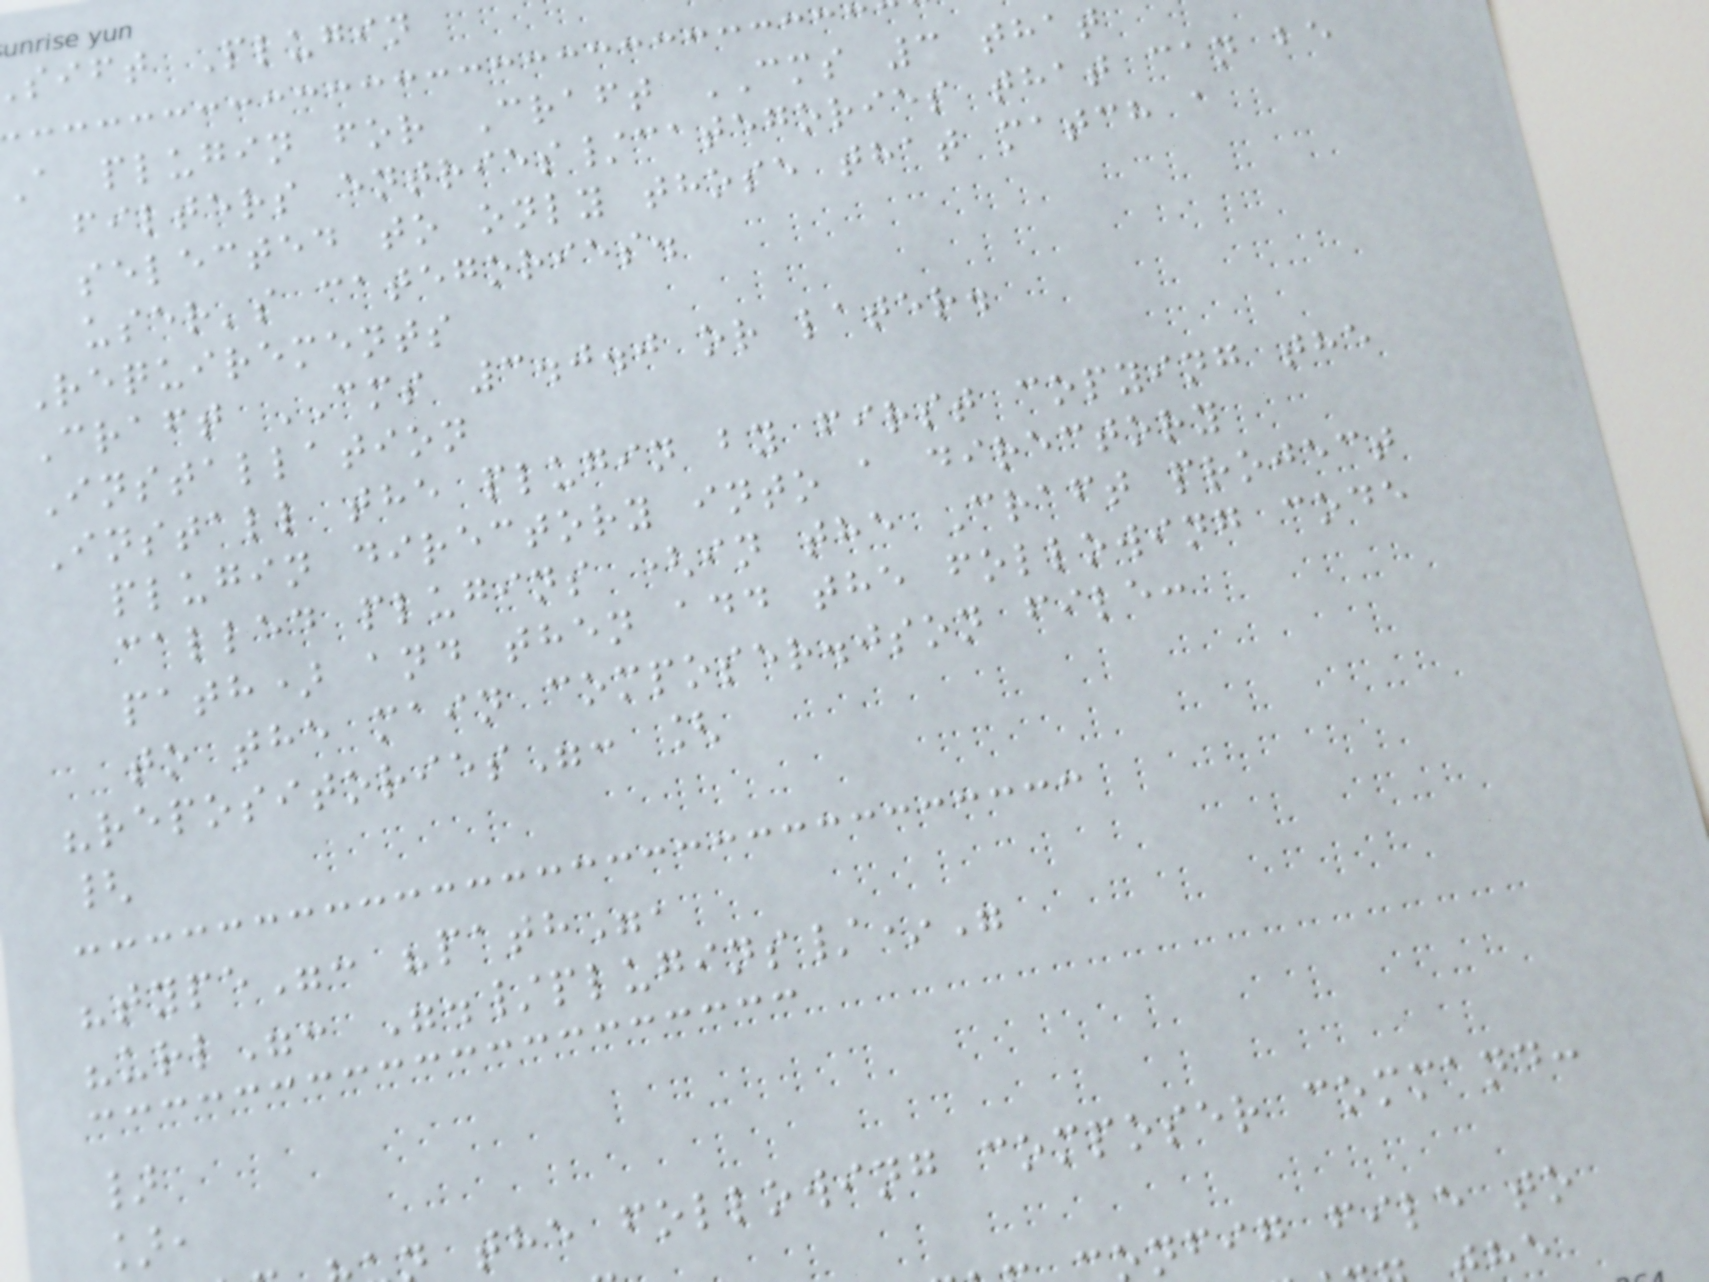sift Plugin
a plugin for Craft CMS 3 that
filters entries/categories that can be
selected to only those that match a
user's categories.
Requirements
Craft CMS 3.0.0 or later.
Installation
Install the plugin by first copying the
plugin directory into a directory
called plugins (in the Craft project
path) and then add the following code
to the main composer.json file:
"repositories": [
{
"type": "path",
"url": "./plugins/*"
}
],
the following composer command:
nfig file to
